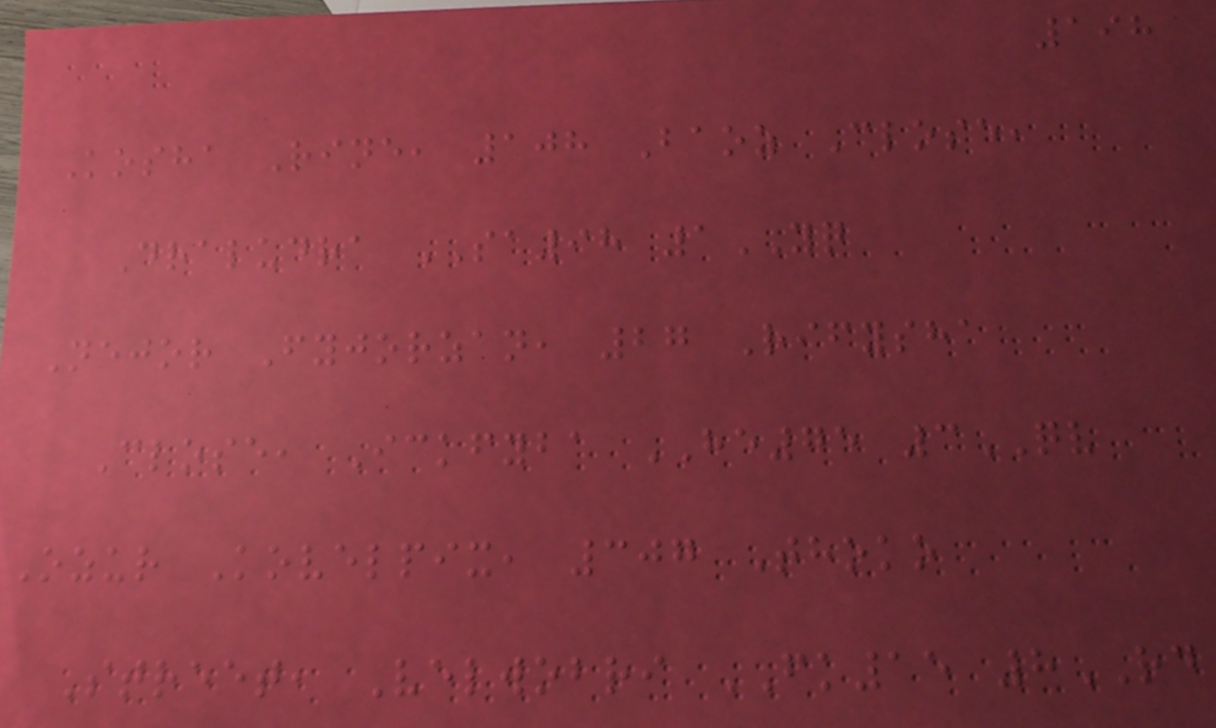198
Kosha Rine, 108 Baoz Close,
Draludra SA98 1YQ
Nejor Fyjorzan, 27 Rifysha
Close, Ickfyba HE75 3QV
Ozur Kovelpix, 307 Thoko
Street, Velwobri FK15 8RD
